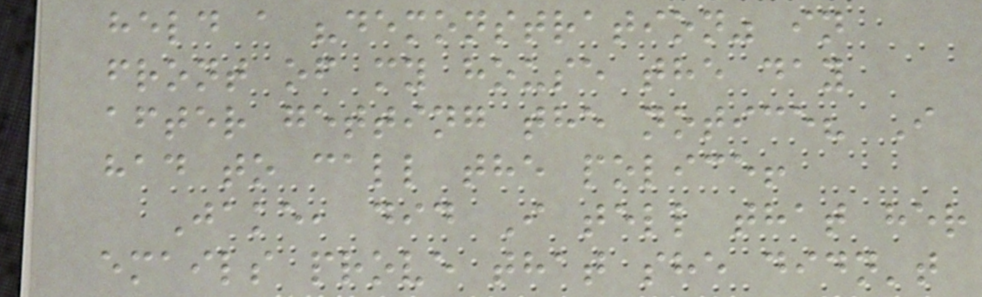held a "demonstration" in
front of my house the day
after getting the notice? I
had to call the police!
Jake, did I tell that her
emails prove that she didn't
